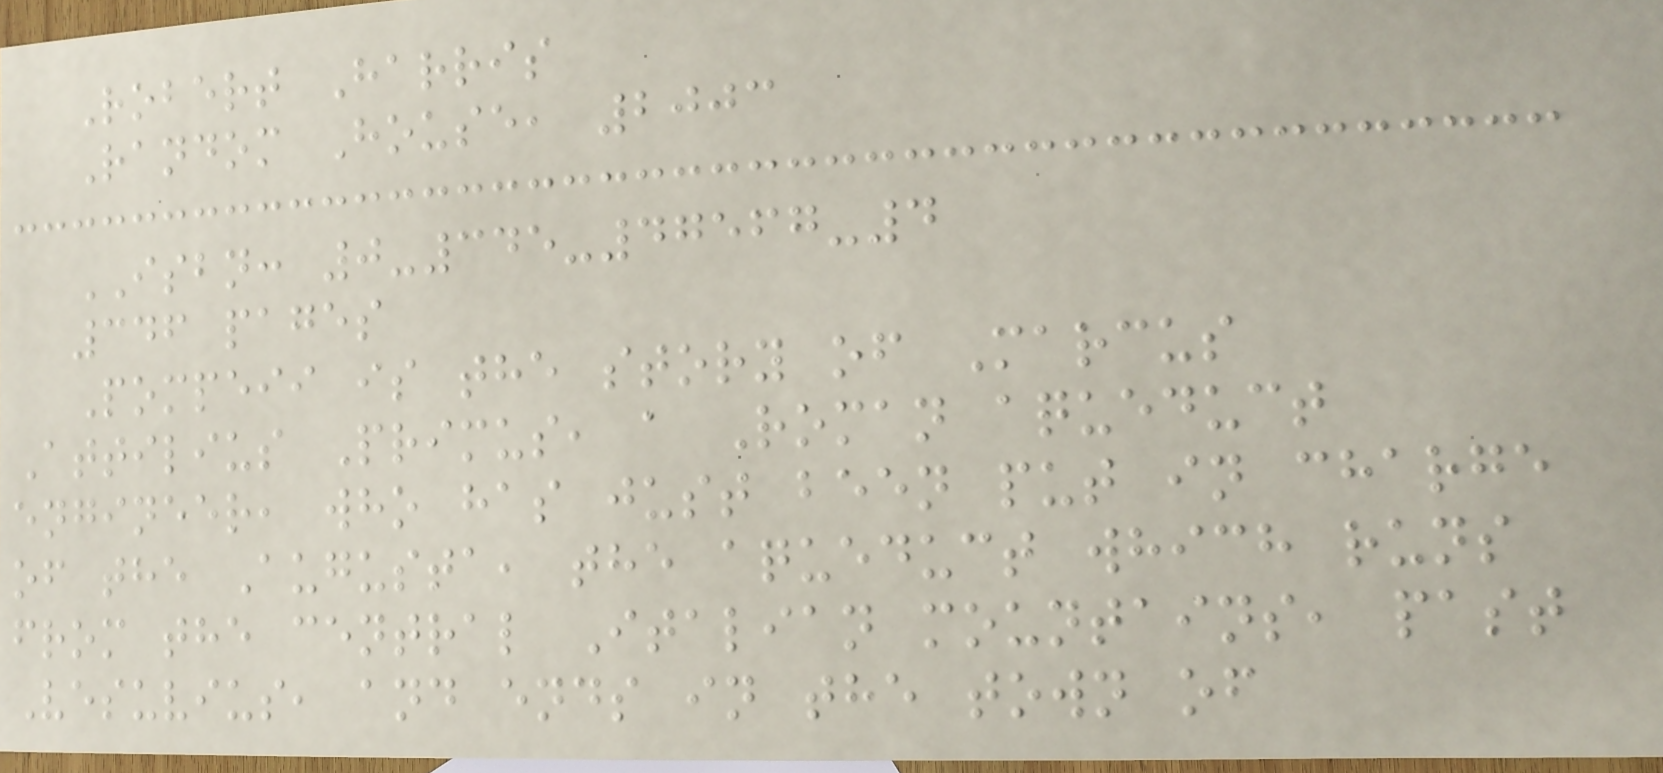Robert Harris
Random House, 2003
ISBN: 0-345-47567-4
346 pages
Pompeii is the story of Marcus
Attilius Primus, a Roman aqueduct
engineer, who has just been put in charge
of the Augusta, the aqueduct which runs
from the central Italian mountains, past
Vesuvius, and ends in the town of
